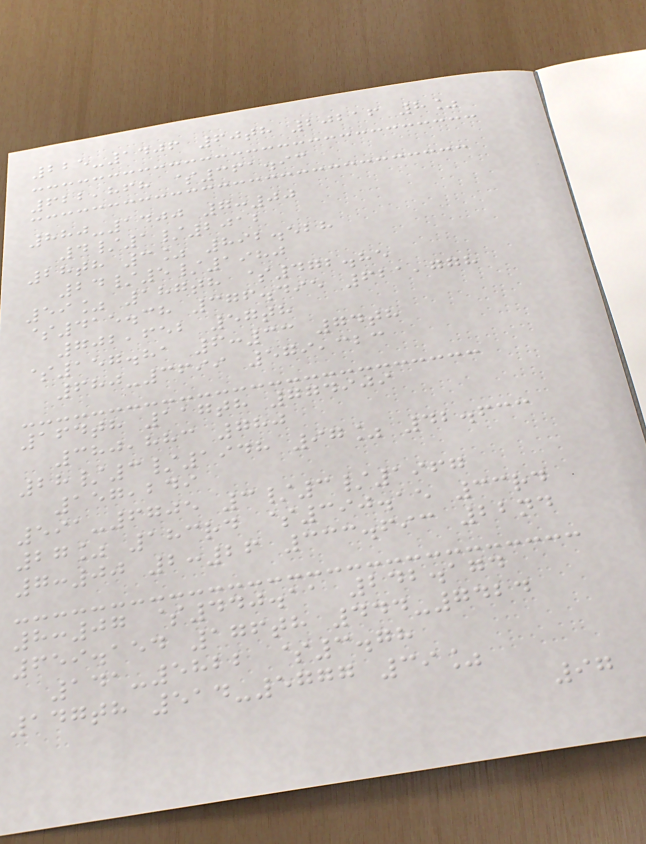225-1406 60th 20216 8%
622,868 $361.93
880-1400 7:00
4/1/2012
28th 3% 892.528
24/5/1980
59% 187th $472.85
$415.38 376.495 621,778
702,652 57th
$157.81 6:33 74th
680-3699 579,323
164th 117th 774909
380,883 780
28/3/1948 97% 42.633
157,249
591-6705 3/3/1967
27% 183rd $390.15 33rd
7:00 2:26 333.693 22nd
8:07 $440.11 242.174
659.154 176th 444-7424
141-5822 $3.78
147th 514-5777 39%
97
